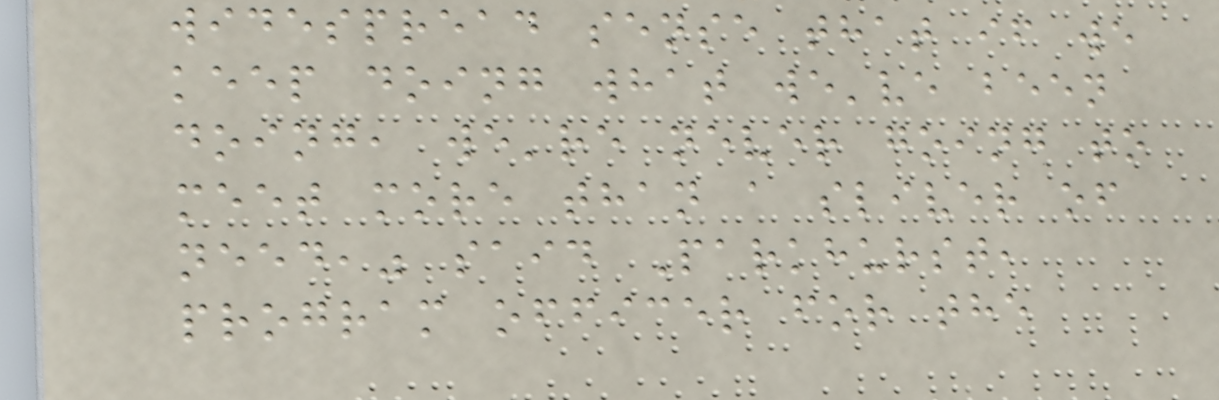widespread sense that if we
keep doing what we've been
doing, we're never going to
meet more than a sliver of
need," said Parkhurst,
program officer for the
